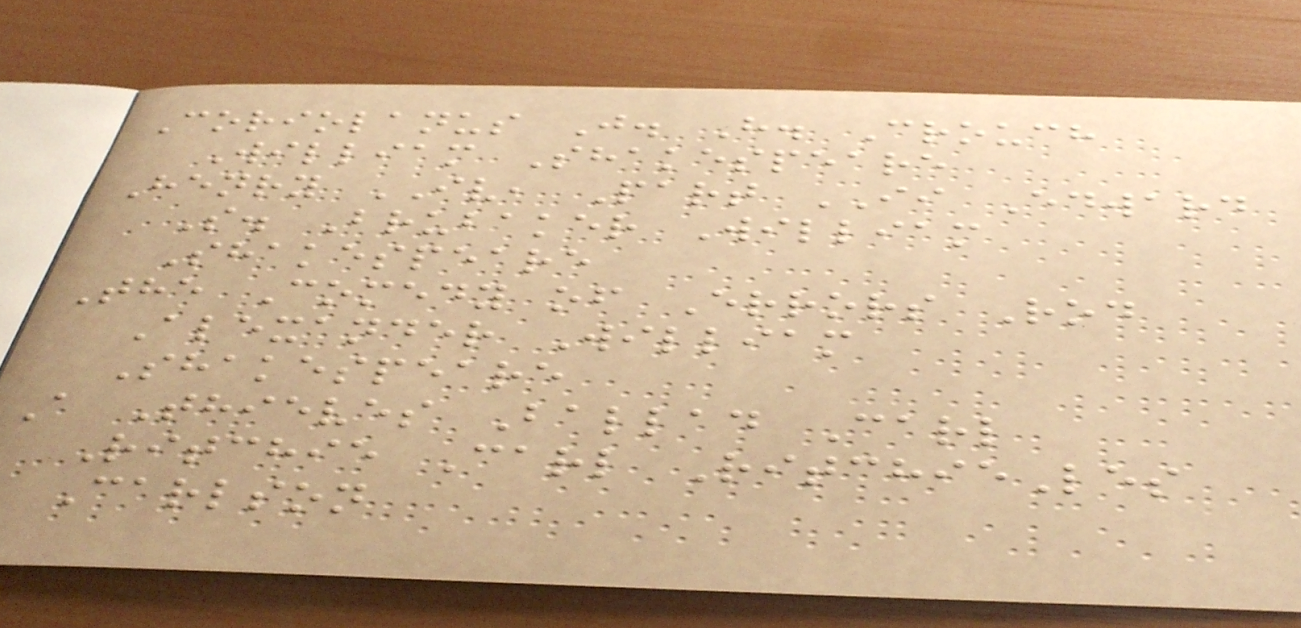Coriolanus J. H. Crouch
William Shakespeare
Henry IV, Part II Edward
S. Brubaker William
Shakespeare
The Comedy of Errors Rod
Alexander William
Shakespeare
A Thieves Ballad Carl
Ritchie Carl RitchieLes
Carlson
